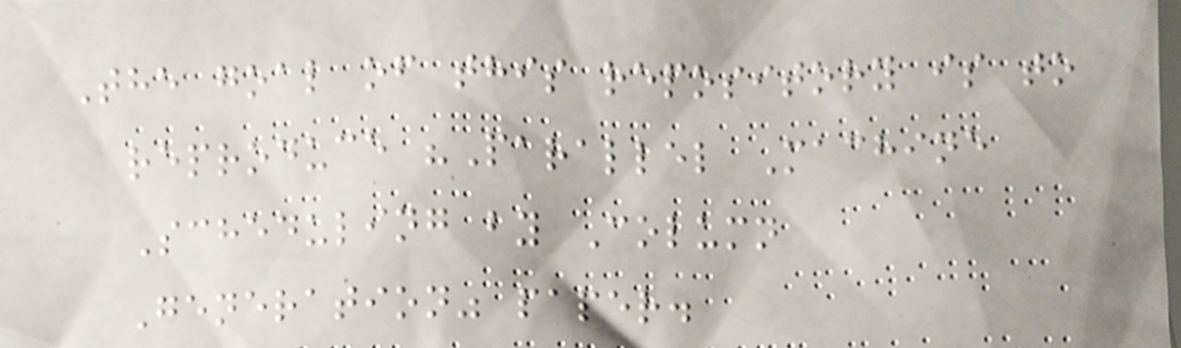The goal of this repository is to
reproduce "Parallel Machine
Scheduling by Column
Generation" paper.
